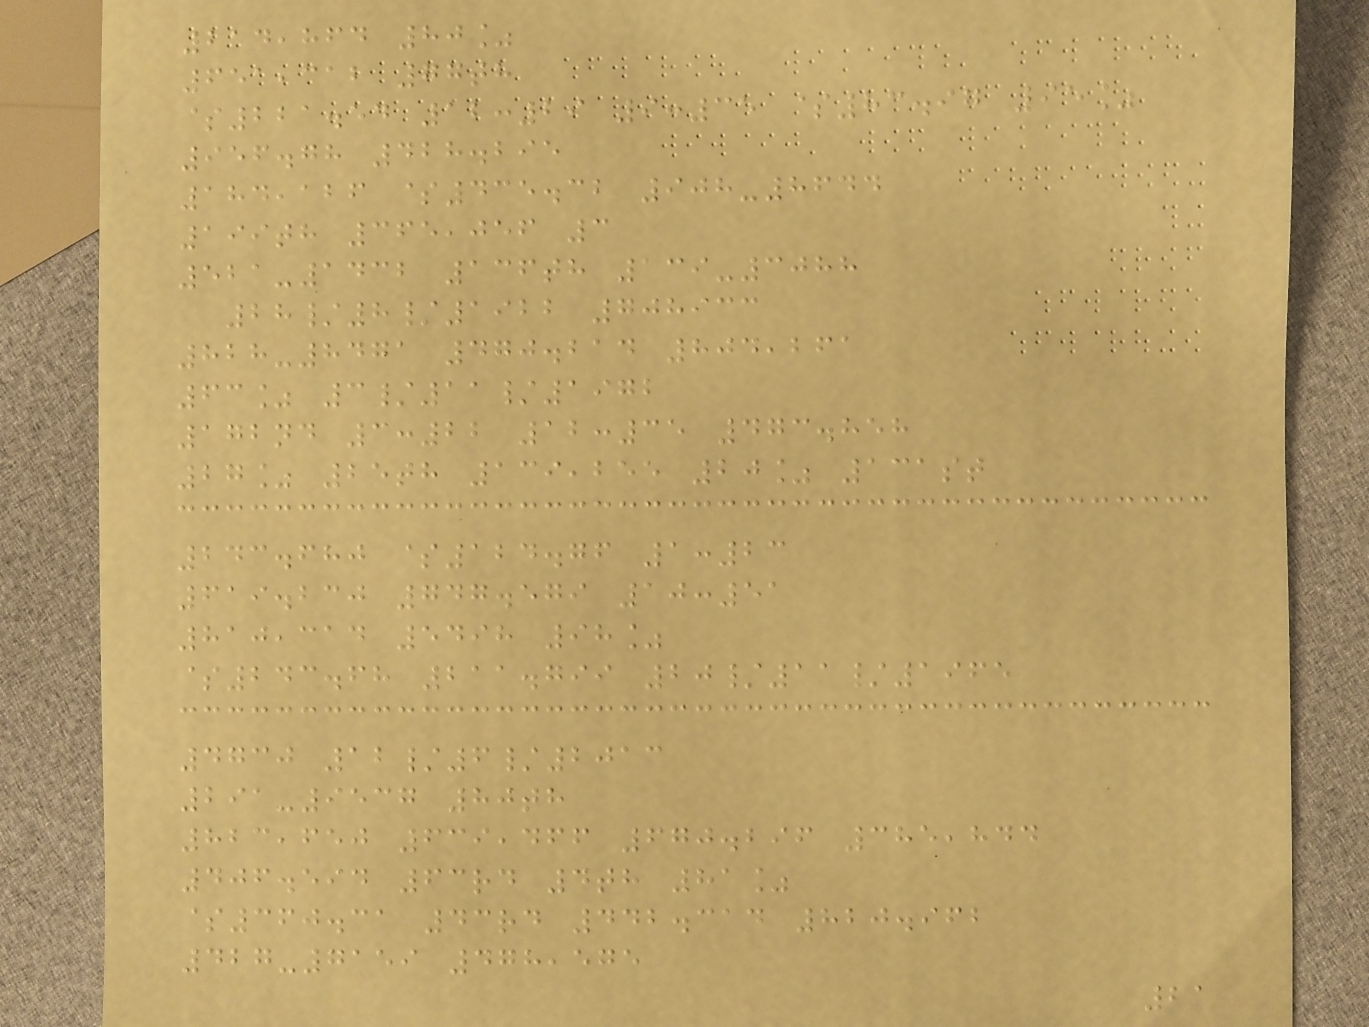214,864 80%
651,312 77th
$221.54 12:29 9:35 $83.97 95%
956.78 428.295
184,126 $435.32 908-8644
199th 365,056 3
521-1432 136th 139-3088
28/8/1922 708933
828-8471 470.214 804,261
63% 3/11/1972
172nd 3:22 12:35 473.858
27% 25th 139,255 20% 131st
243.680 $124.76 1:23
619.230 747.579 10:51
810,314 5498 98%
$243.68 211.799 20/11/1965
4730 12/6/2013
291-9537 80th
823,650 639,466 670.296 385,844
406.594 63rd 4th 81%
$360.31 43rd 442.314 820.962
427-7159 478,575
21
